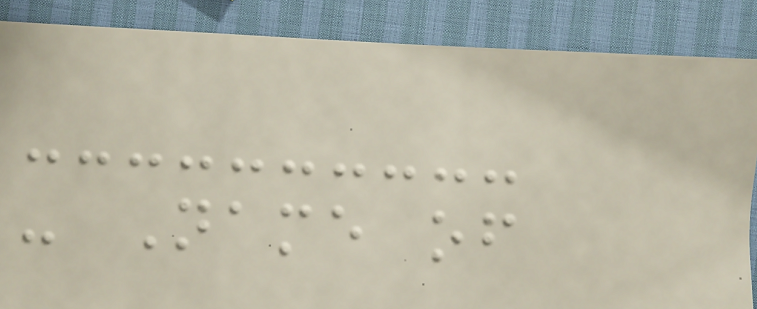- Name of
